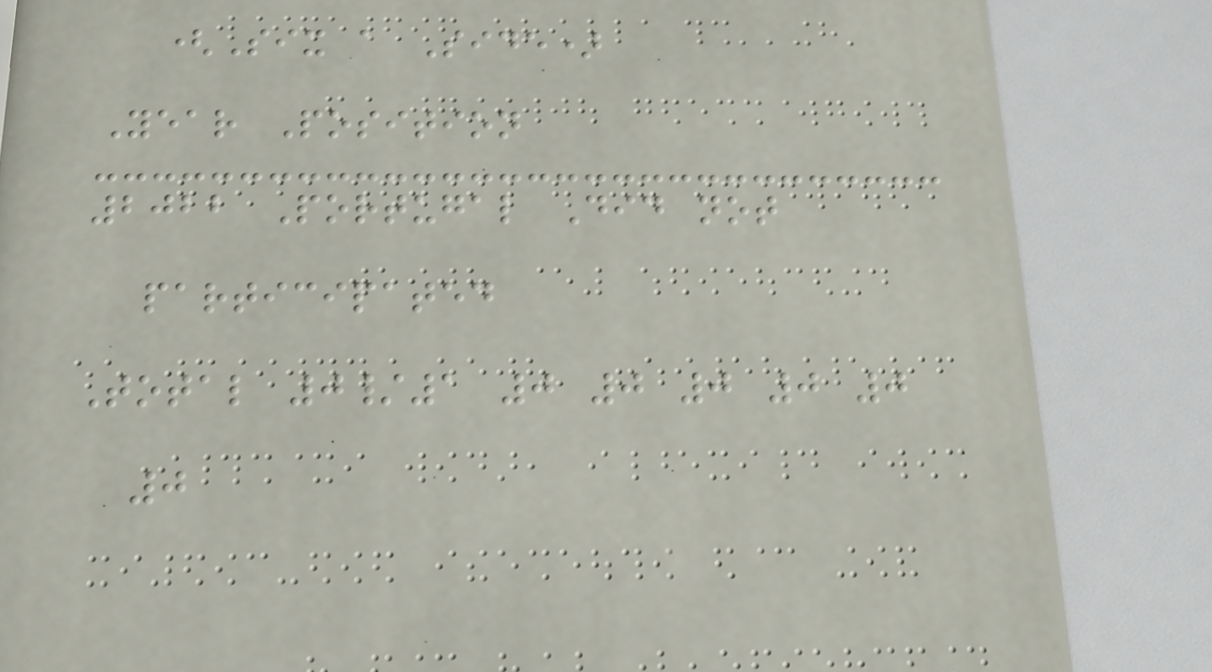(Six a Side)
Year Position
2022 Portugal Did not
participated
Total 0/1 0 0 0 0 0
0
